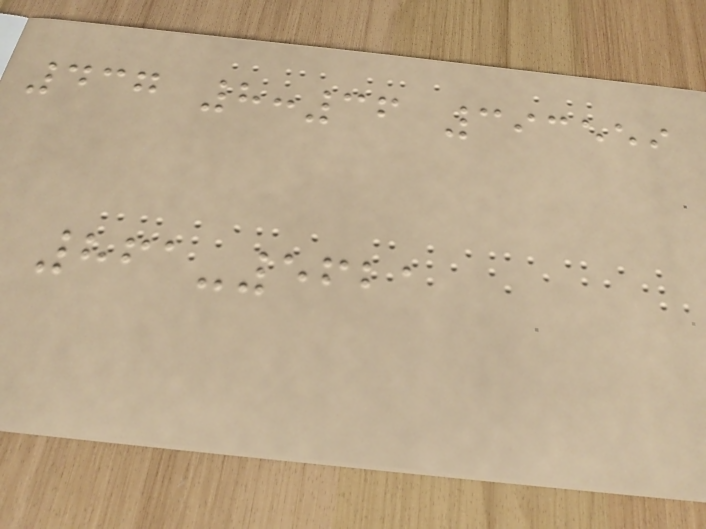437 8:36 393559
861-5621
